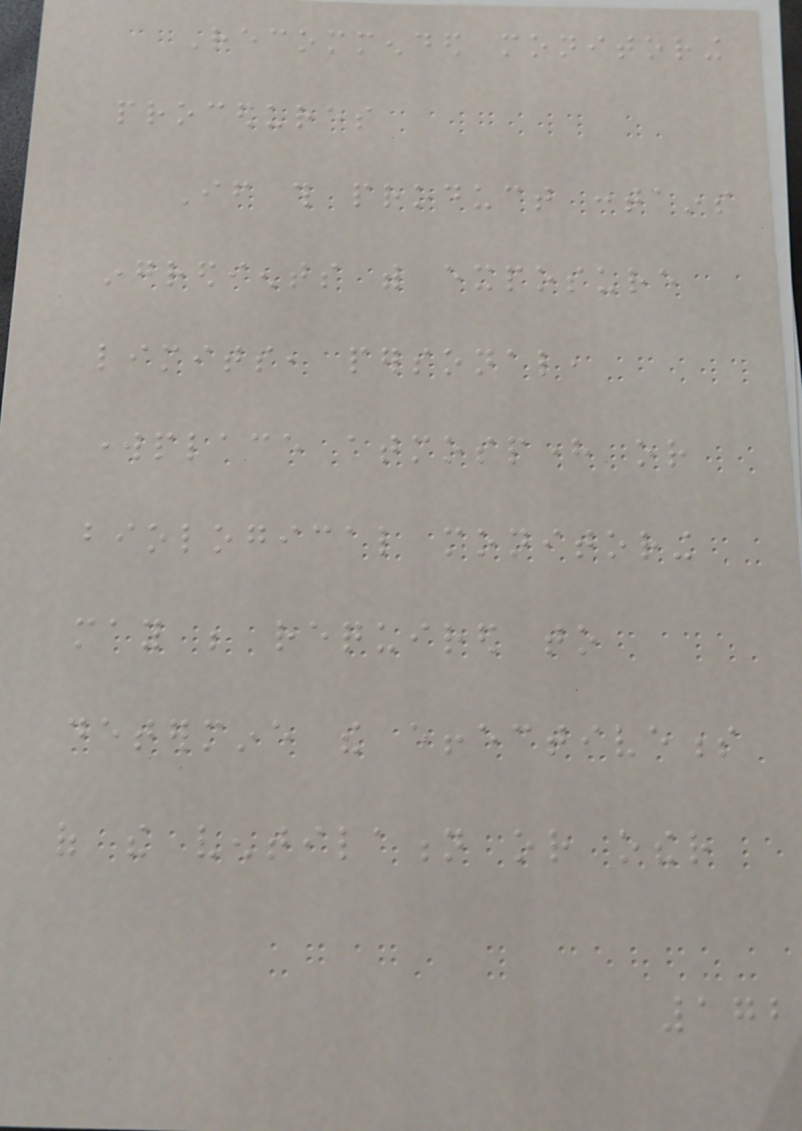Recommended monitoring
procedures
If this product contains
ingredients with exposure
limits, personal,
workplace atmosphere or
biological monitoring
may be required to
determine the effectiveness
of the ventilation or other
172
